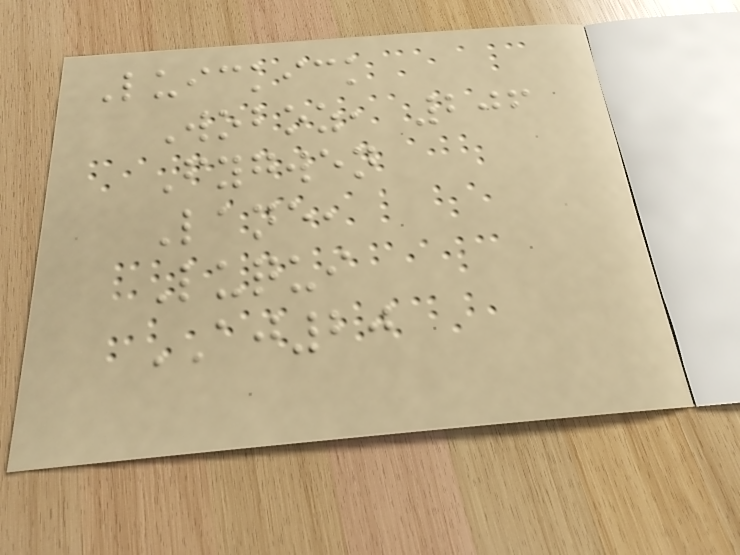Luickick
Woboz, 206
Fygwen
Lane,
Luqui
AJ20
